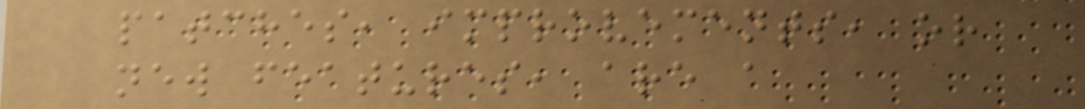patches, improvements, or
new features, are a
